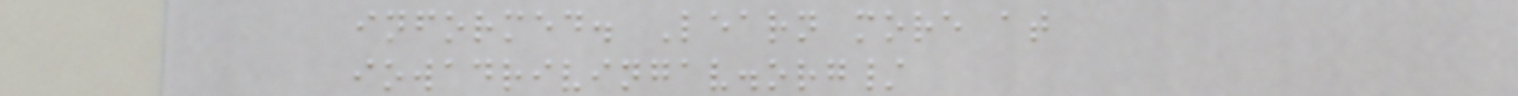informed. Learn more at
iowadrivingav.org/
